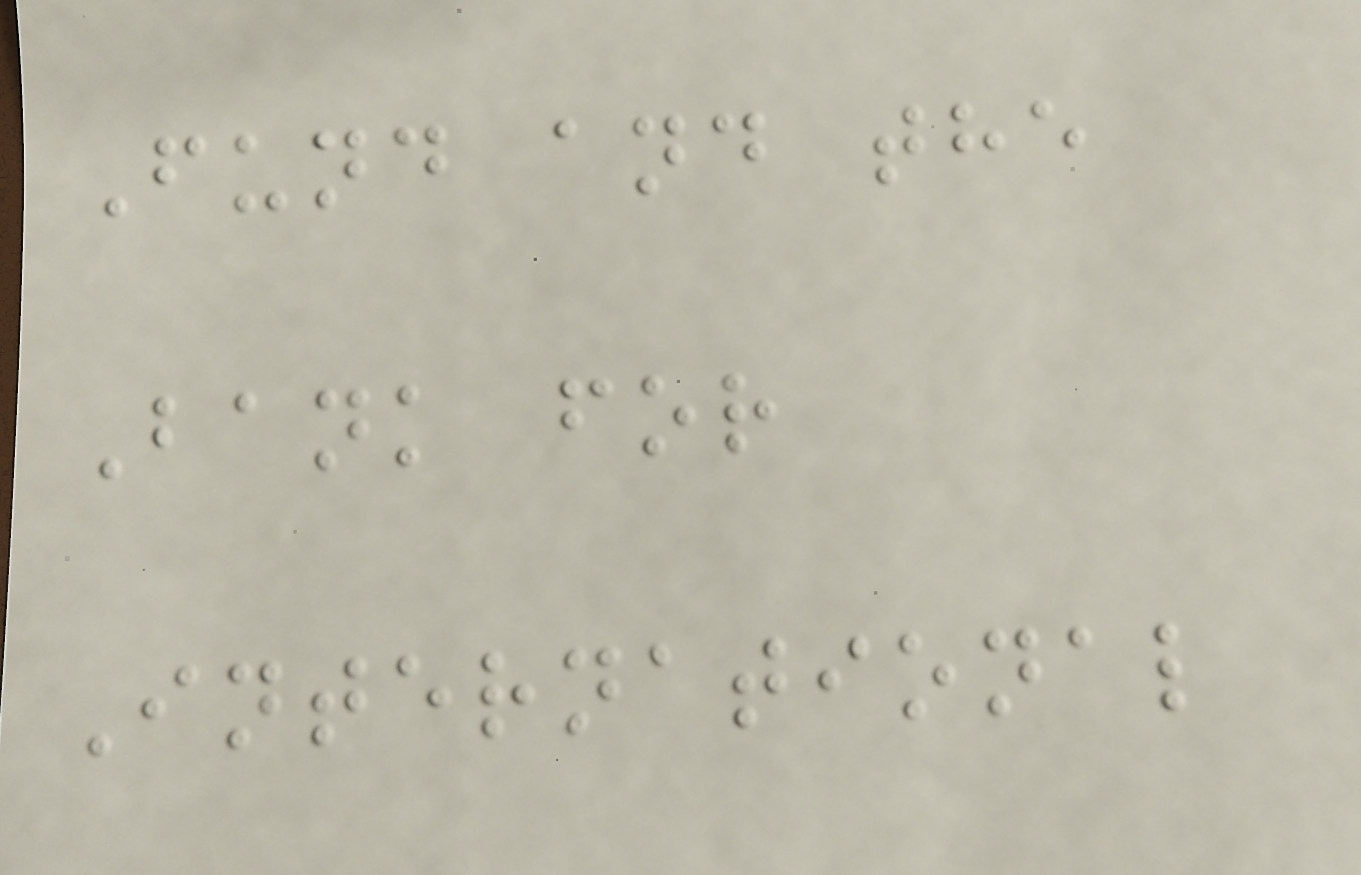Fund and the
Bank for
International
